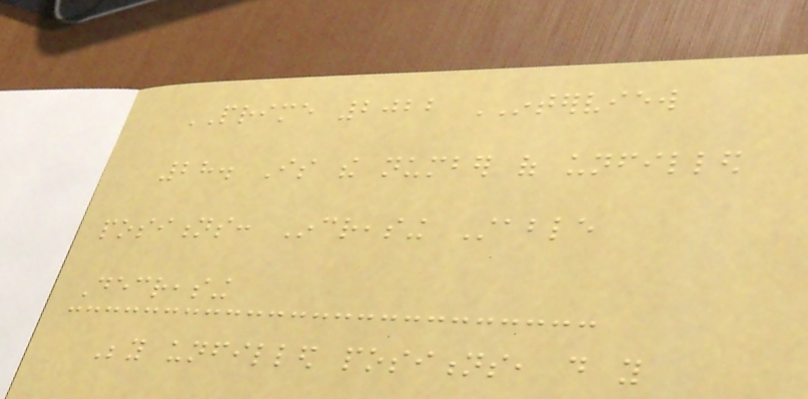PRIME 2022 INTERVIEW
28. Is the number of unfilled
positions: Increasing Stable
Decreasing
Beyond unfilled positions, do you
